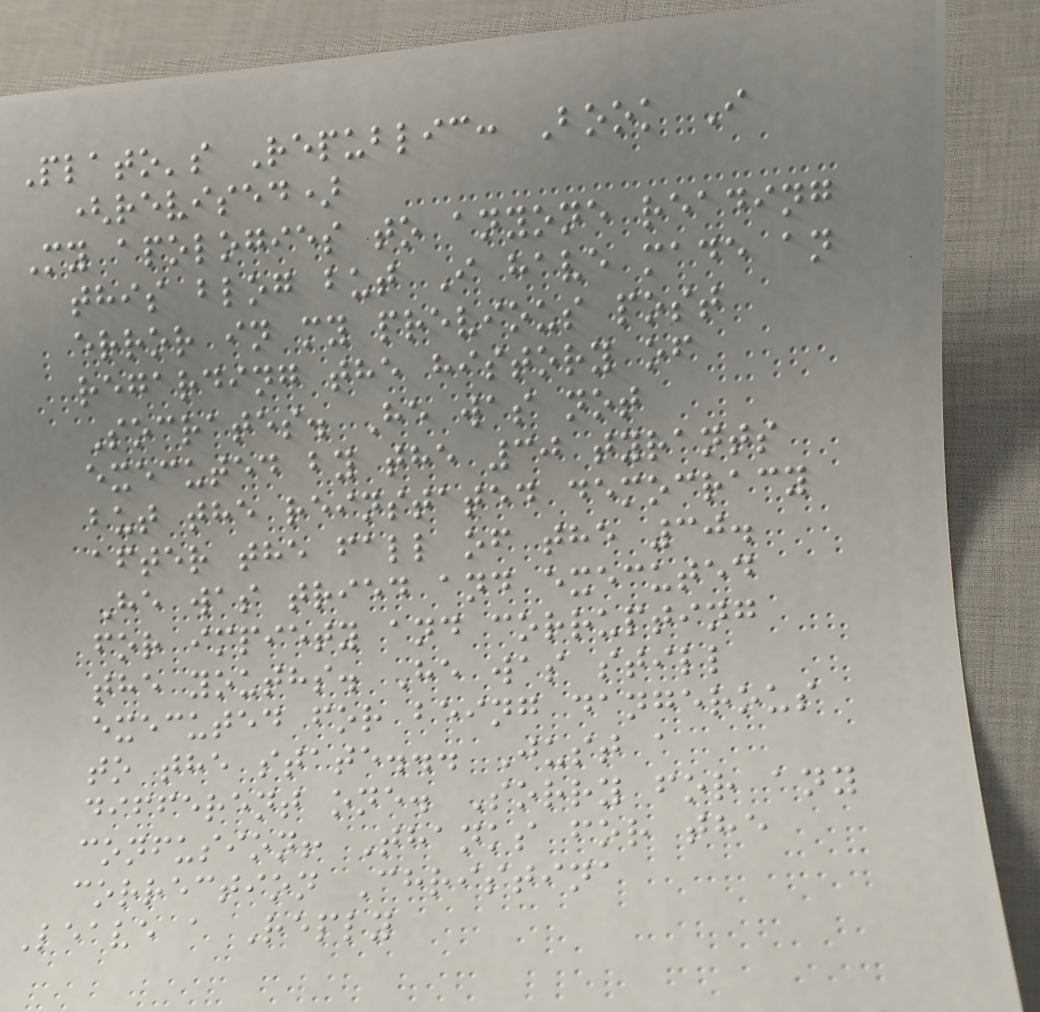Plato's Republic: Book I
(revised)
My apologies to anyone reading
this blog but I have made an
error in my previous post
regarding the history of
Socrates. He was not
executed by the 30 tyrants
but the reinstated democracy
after the fall of the 30.
He was tried and executed
for impiety and corrupting
the youths. He was still
executed for being dangerous
to the state... Just a
different one. Sorry for any
confusion! Thanks for the
correction Christina
Leave a Reply
